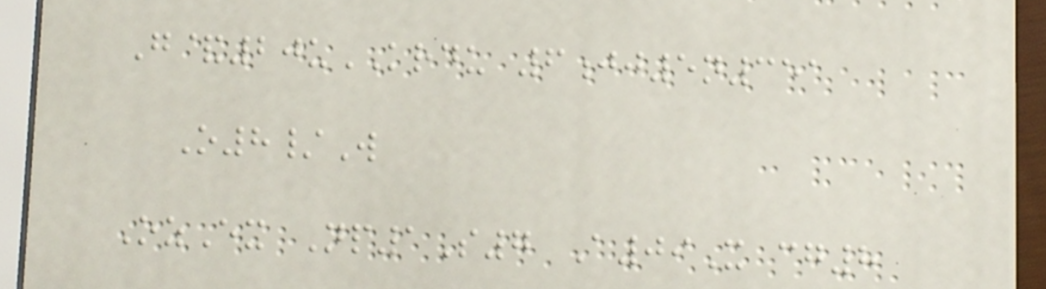G&20uKRDU 6jj5n351
O8/W
OzEx Np1S7 A09X cg8
